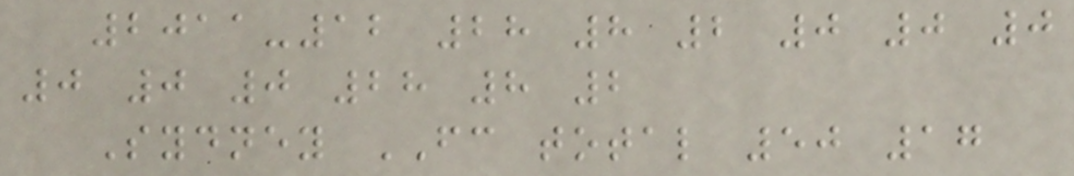2011-12 28 8 2 0 0 0
0 0 0 28 8 2
Sydney FC total 50 17
